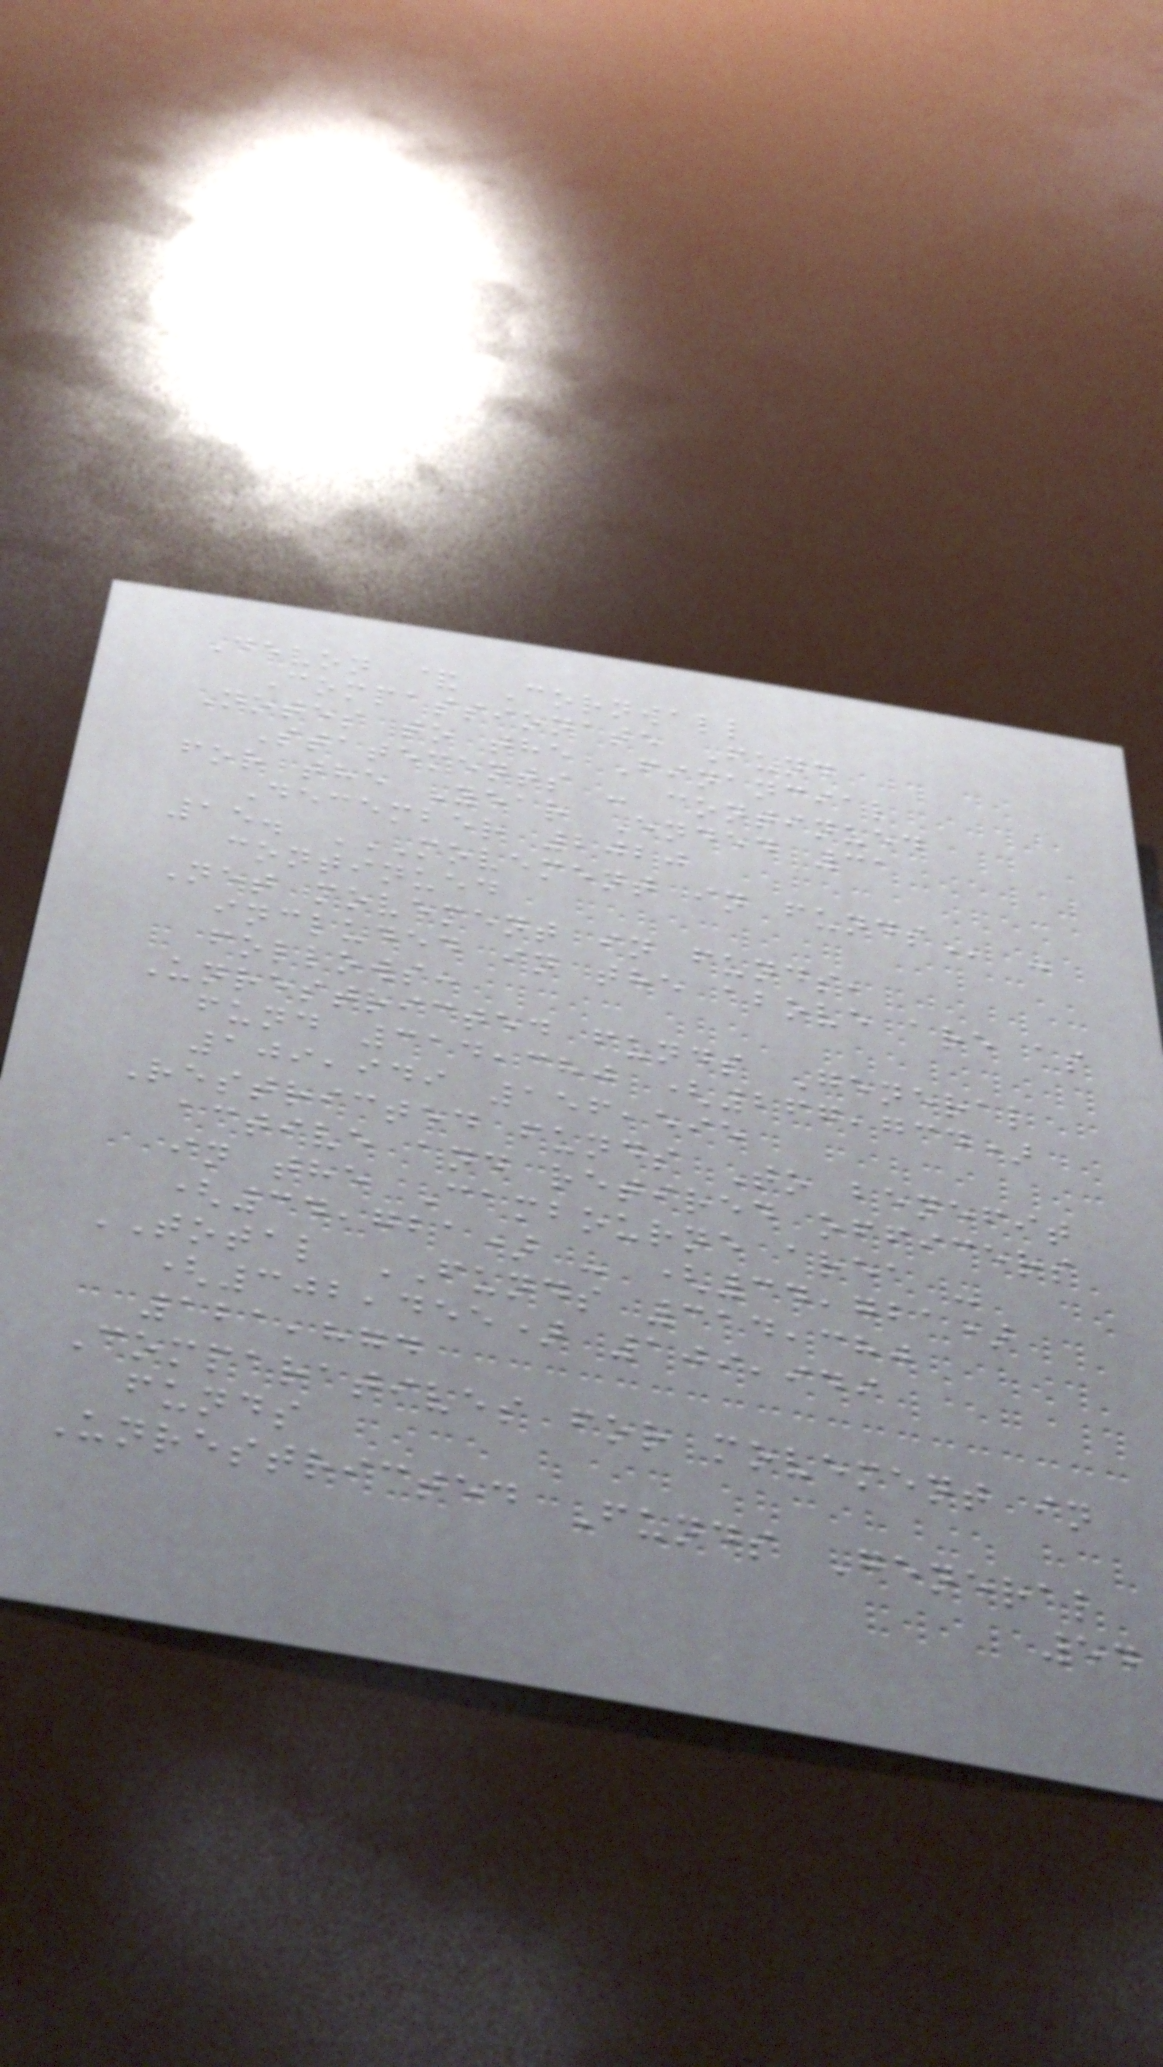Devon & Cornwall
Compassionate Fund
Notes to the Financial
Statements - continued
for the Year Ended 31
December 2020
15. MOVEMENT IN FUNDS -
continued
Net movement in funds,
included in the above are as
follows:
Unrestricted funds General
fund 314,380 (267,734)
109,949 156,595
Restricted funds To benefit
active and retired officers
in the Cambourne area -
(34,721) - (34,721)
TOTAL FUNDS 314,380
(302,455) 109,949
121,874
Comparatives for movement in
funds
Unrestricted Funds General
54
